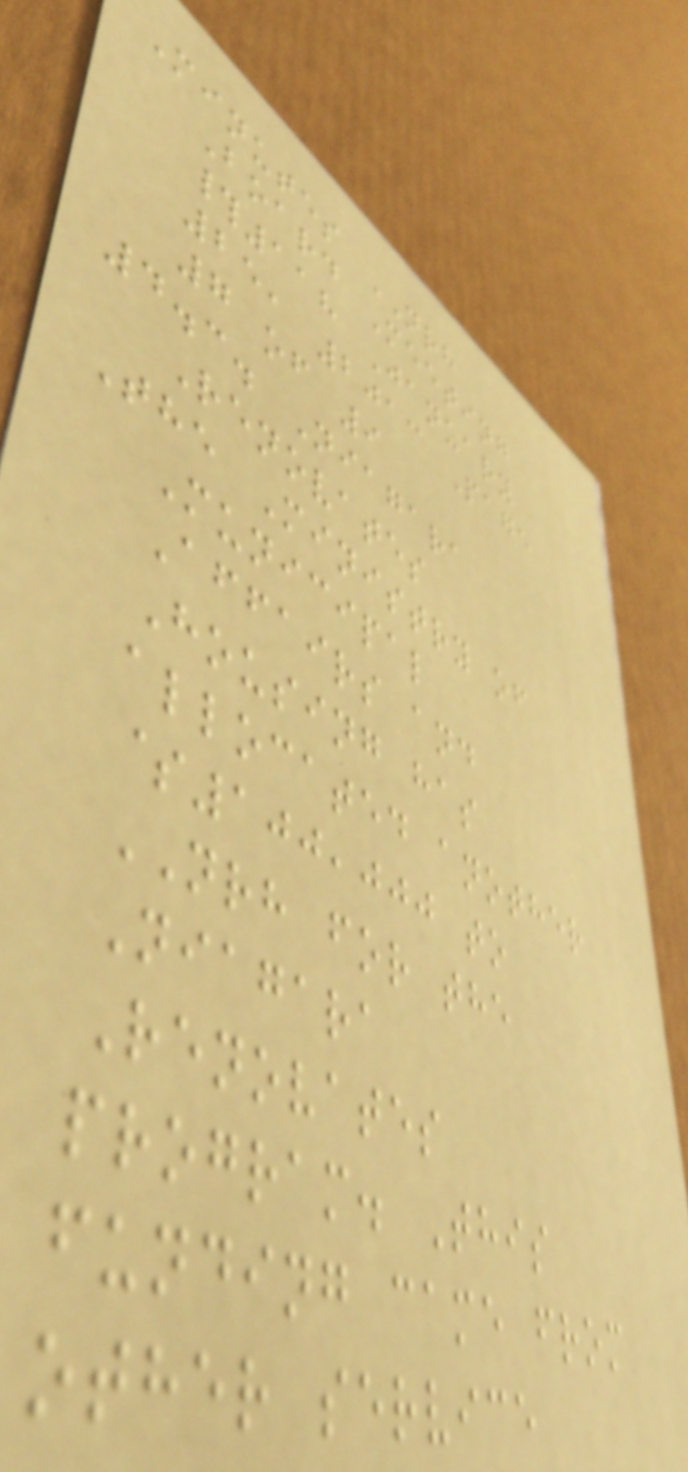Minutes NRH
Board Meeting
#118 January
25, 2013 Page
7 of 9
4.3. Niagara
Renovates
The Ministry of
Municipal
Affairs and
Housing has
allocated another
$100,000 to
NRH for the
Niagara
Renovates
program. This
funding came from
other service
